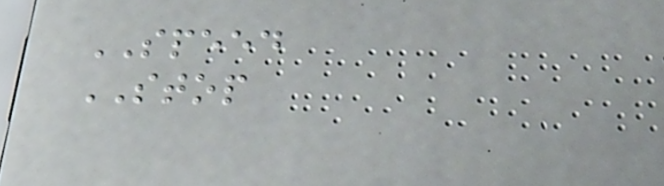SPEED
STOP
